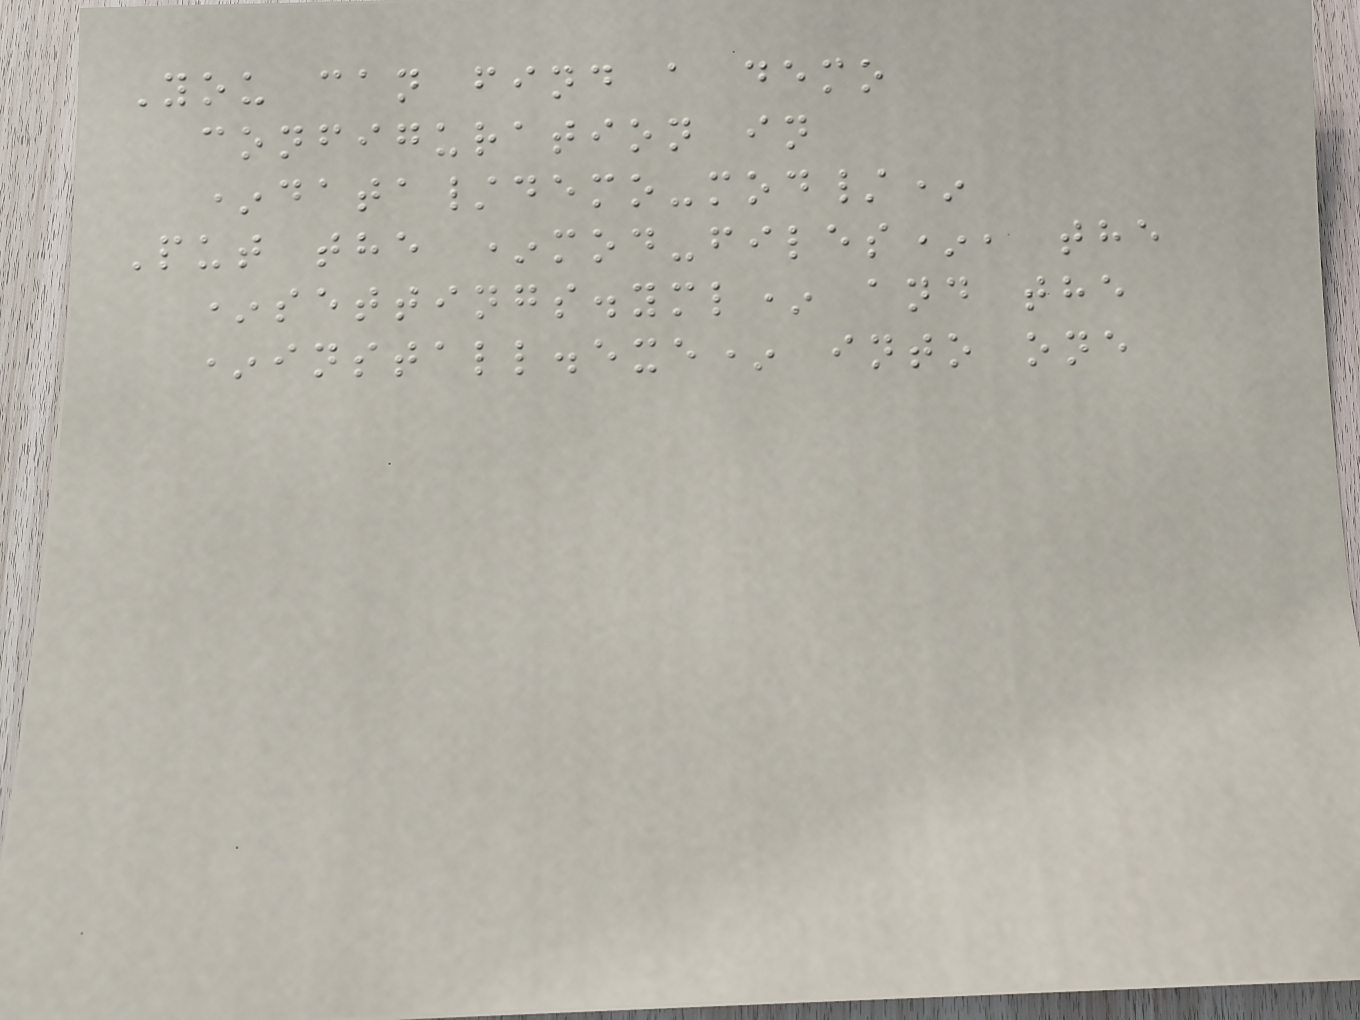You can find a demo
configuration in
*data/demo-mod/*
Put the *mod-files*, the
*settings.yml* and the
*install.exe* into one
